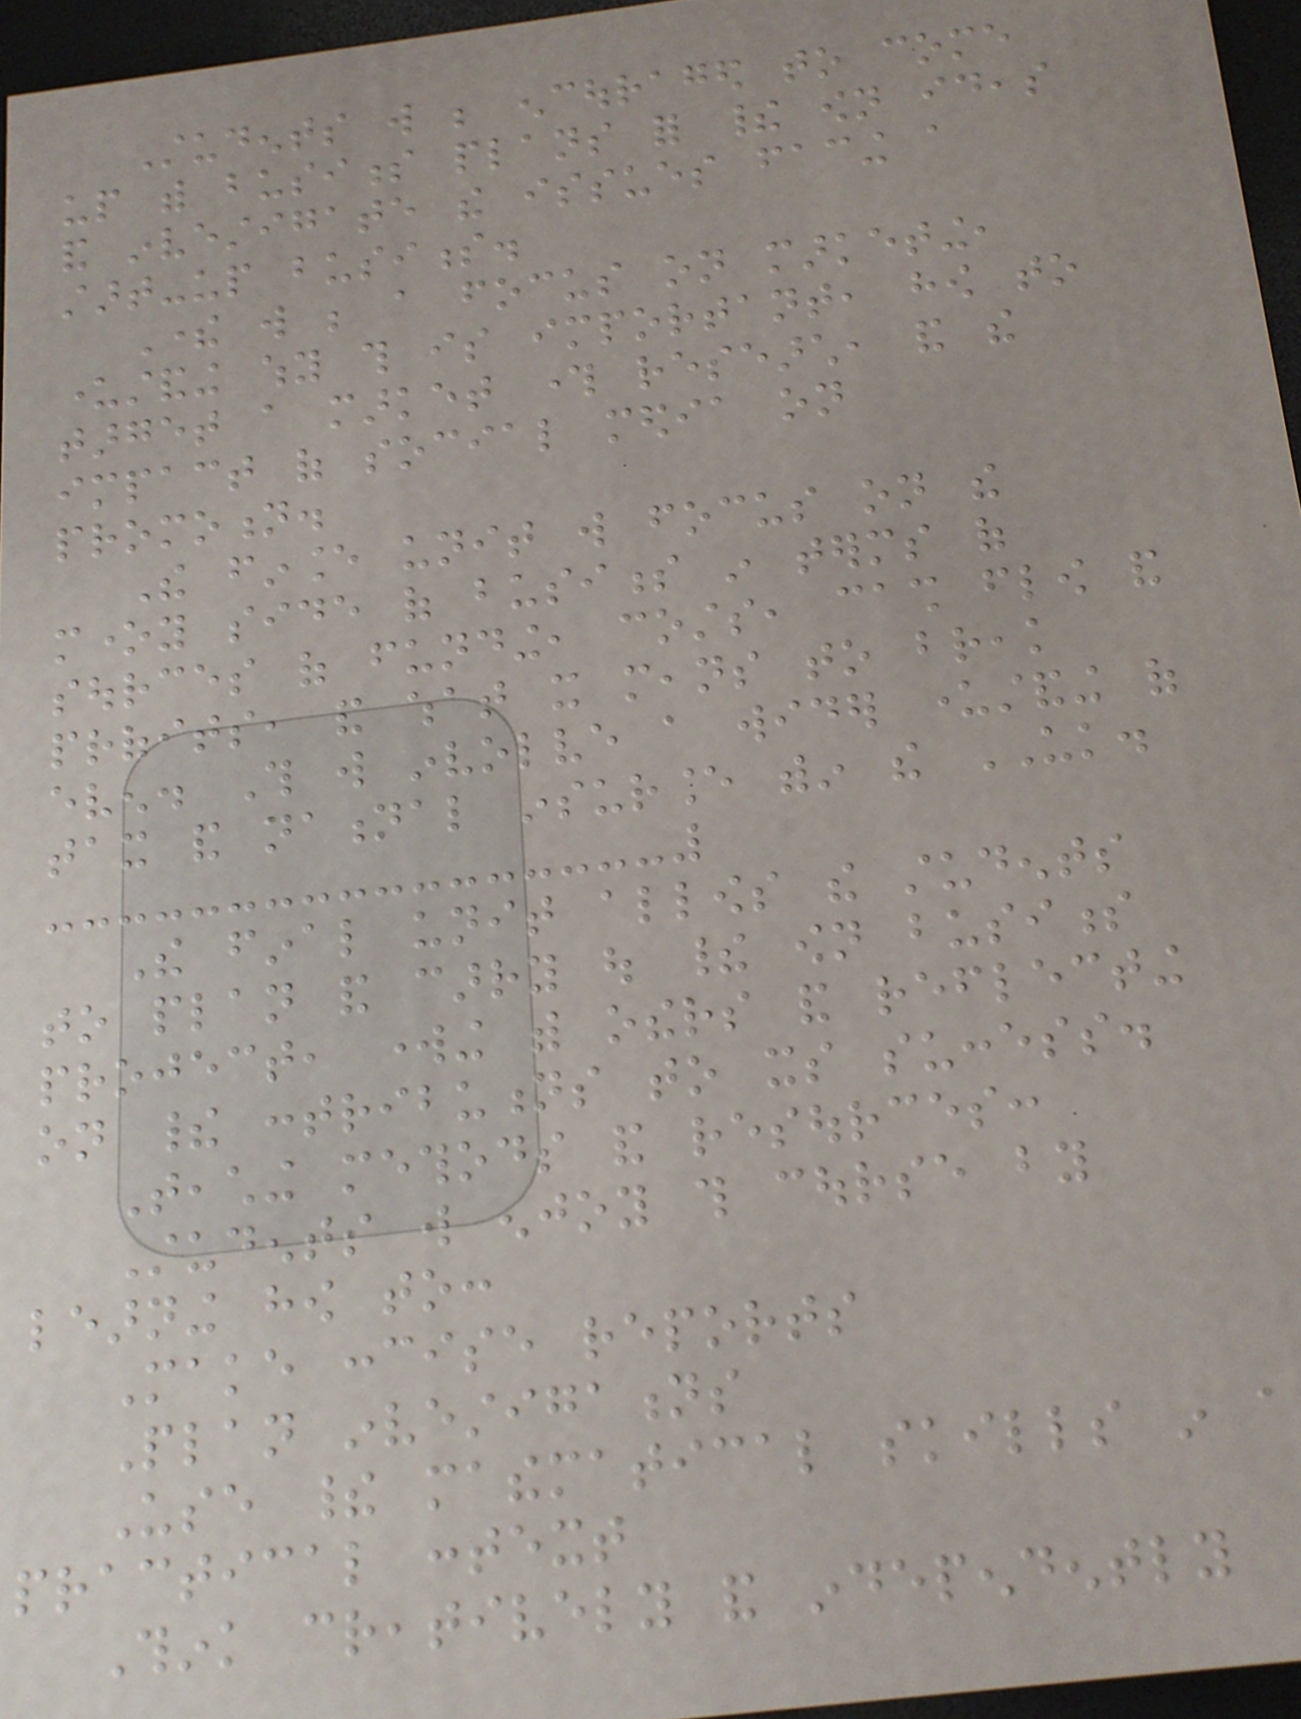Students will be encouraged to come
up with business plans for their own ideas
and investigate the issues facing a
start-up business.
There will be a focus on marketing,
understanding why this is important, how to
target a market through research, and the
impact of social media on
promotion.
The finance unit will focus on the
money side of business in terms of
sources of funding, costs, cash flow and
profits, and what it means to break
even. This will involve a wider understanding of
tax and national insurance within the UK.
The final unit allows the students
to plan and carry out their own business
project, working with others and reflecting
on their contributions to its success.
Teaching methods and resources:
Students will enjoy this course by
learning how to:
Make concise reports
Plan investigations
Use their mathematical skills in a
practical context
Think creatively and independently
